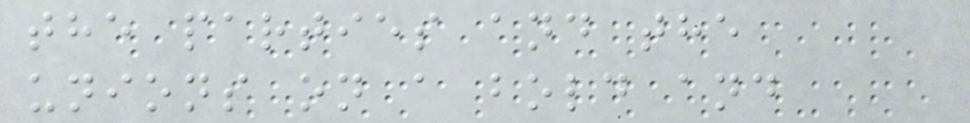the parties and the
unions on a bold and
